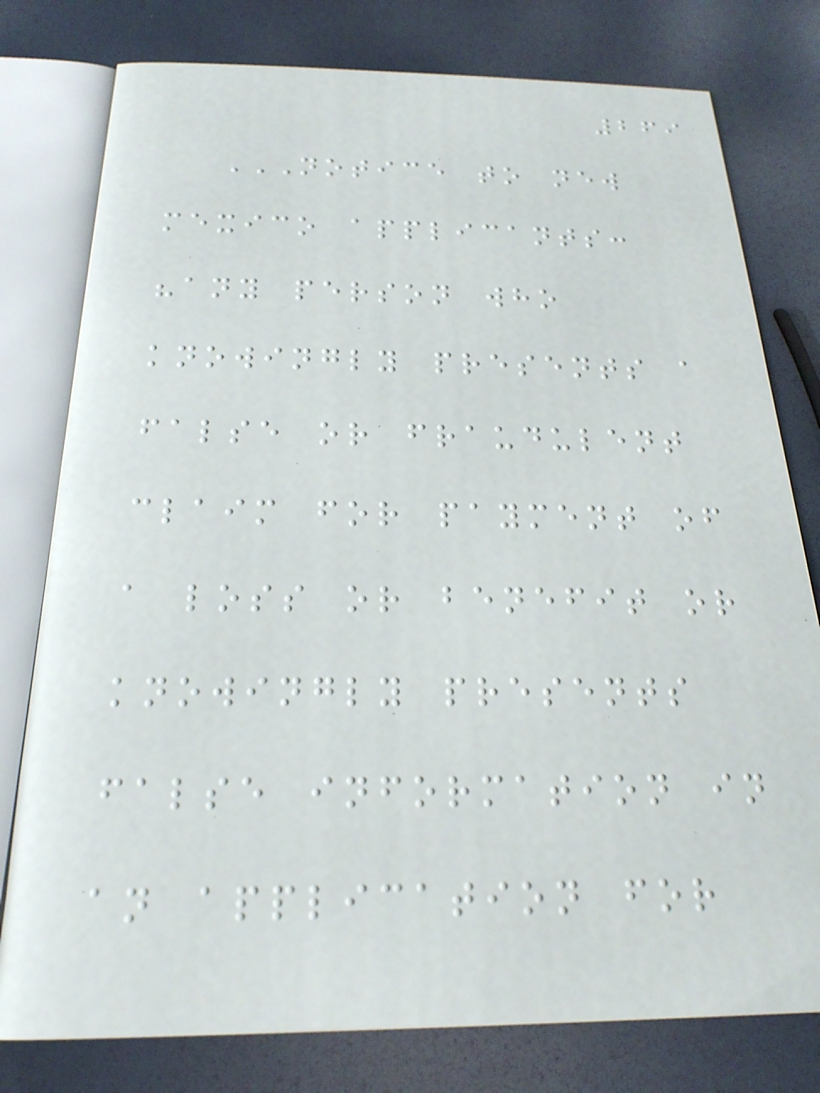269
NOTICE TO NEW
MEXICO APPLICANTS:
"ANY PERSON WHO
KNOWINGLY PRESENTS A
FALSE OR FRAUDULENT
CLAIM FOR PAYMENT OF
A LOSS OR BENEFIT OR
KNOWINGLY PRESENTS
FALSE INFORMATION IN
AN APPLICATION FOR
